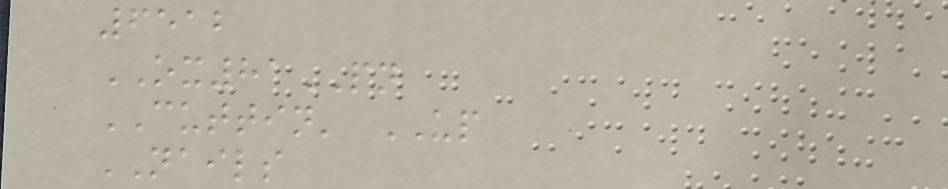6512
OX81PN
CUTTIN' UP
NAILS
